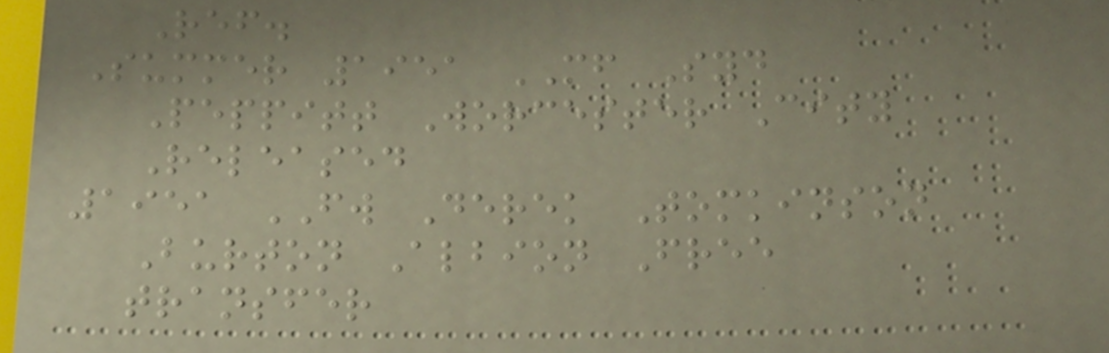Ref.
Summer 1951 MF Syd
Peppitt Worcester City
Released
1951 FW Derek Tomkinson
Burton Albion Free
transfer
